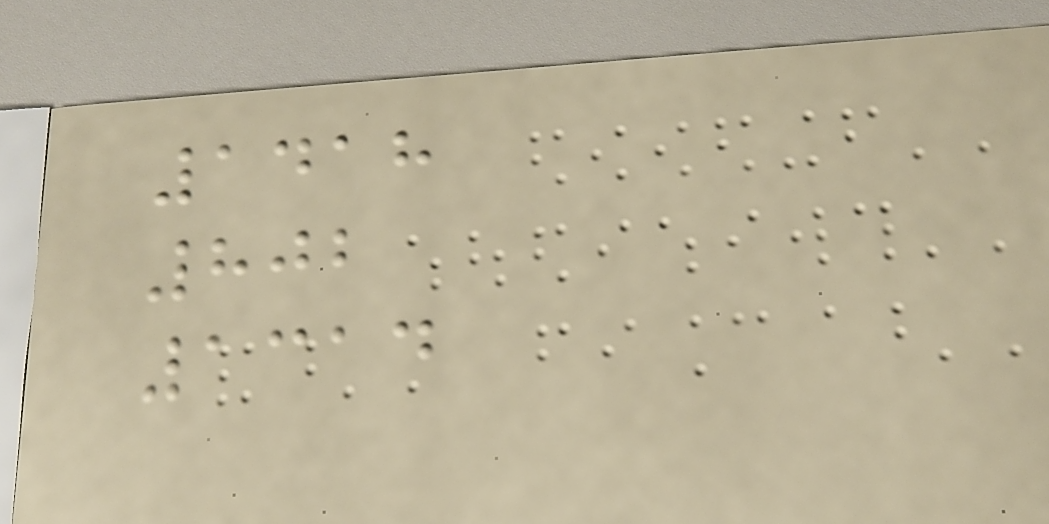1418
802
1314
